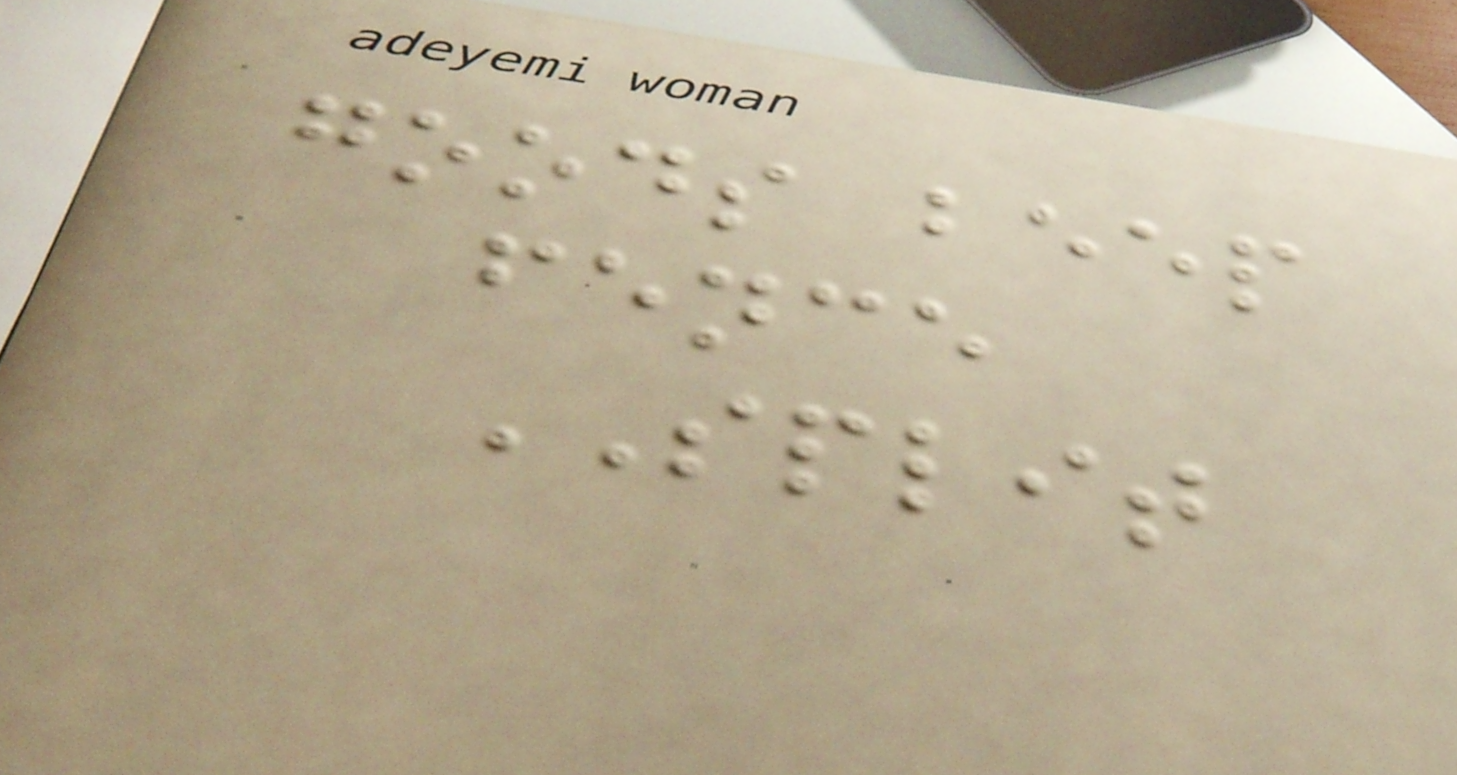goods beep
fence
SPLIT
